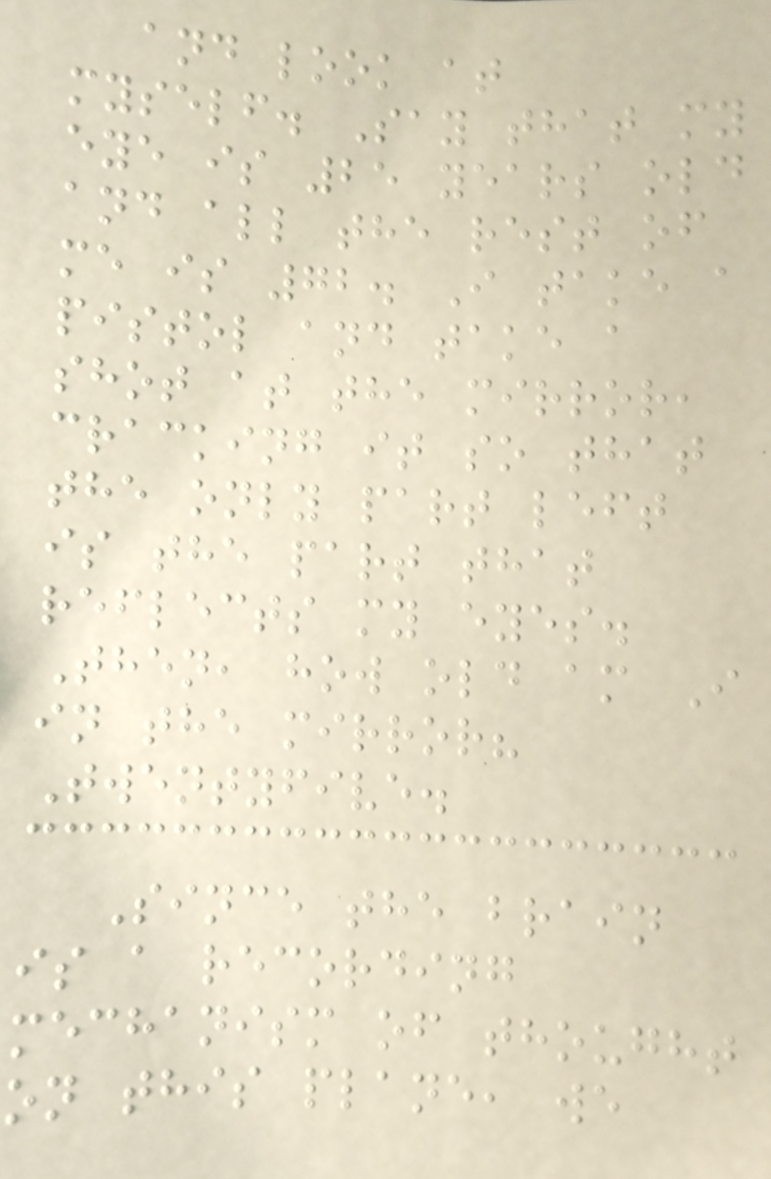and look at
myself. Say that my
eye is 25 years old
and all the rest of
me is 72. I take a
pistol and take a
shot at the mirror,
cracking it so that
the only part left
is the part that
reflects my eyes.
Then, how old am I
in the mirror?
Twentyfive.
Since the brain
is a recording
mechanism of thought
on this plane, we
